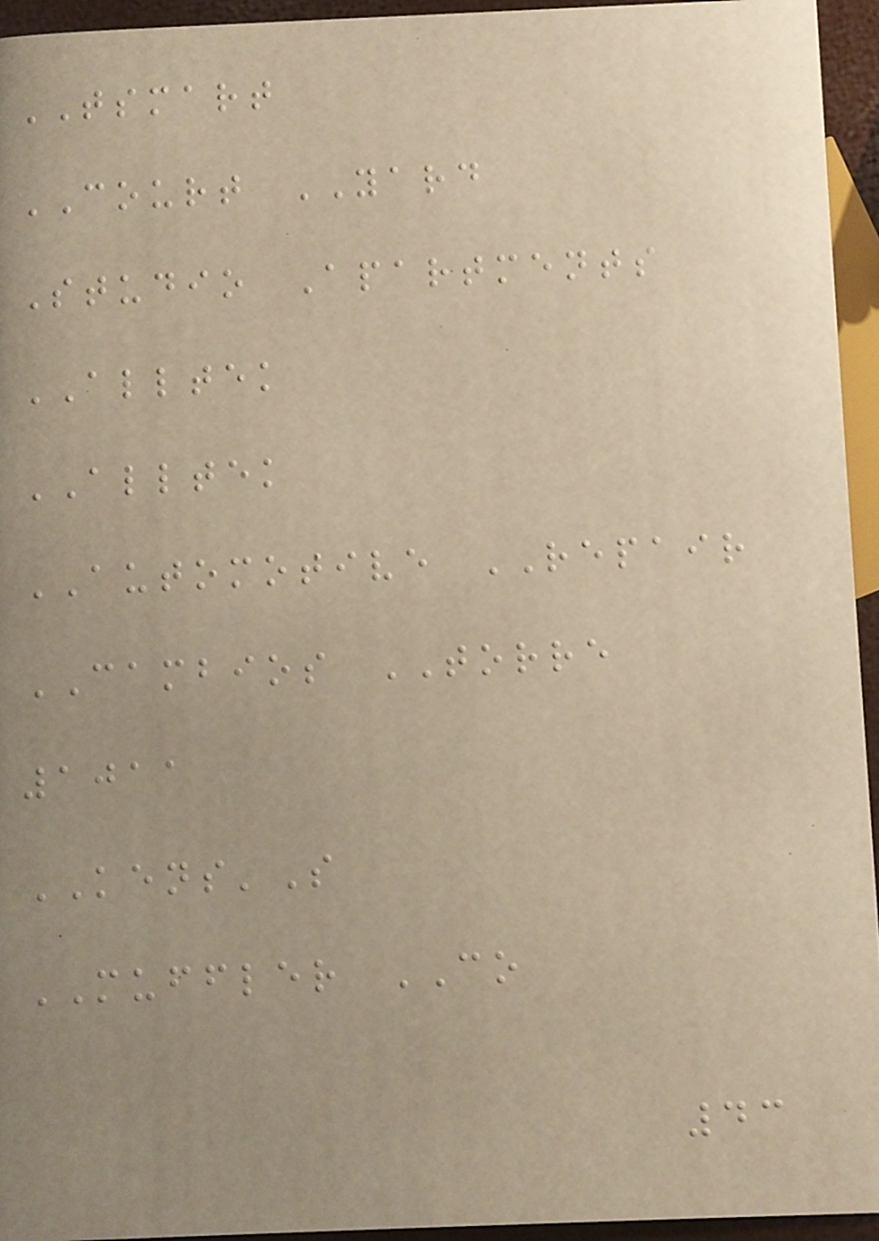TSMART
COURT YARD
Studio Apartments
ALLTEK
ALLTEK
AUTOMOTIVE REPAIR
CAMBIOS TORRE
1011
KENS'S
MUFFLER CO
43
